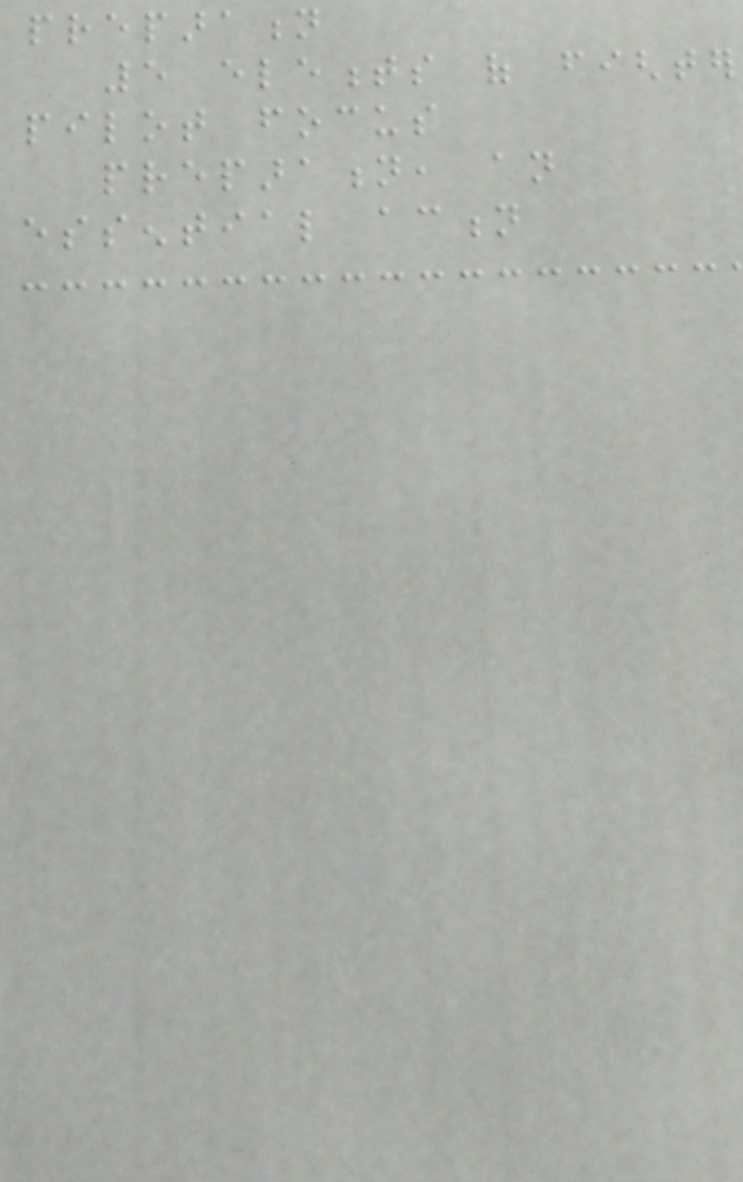preparation
5 elements of fighter
pilot focus
preparation, an
essential action
